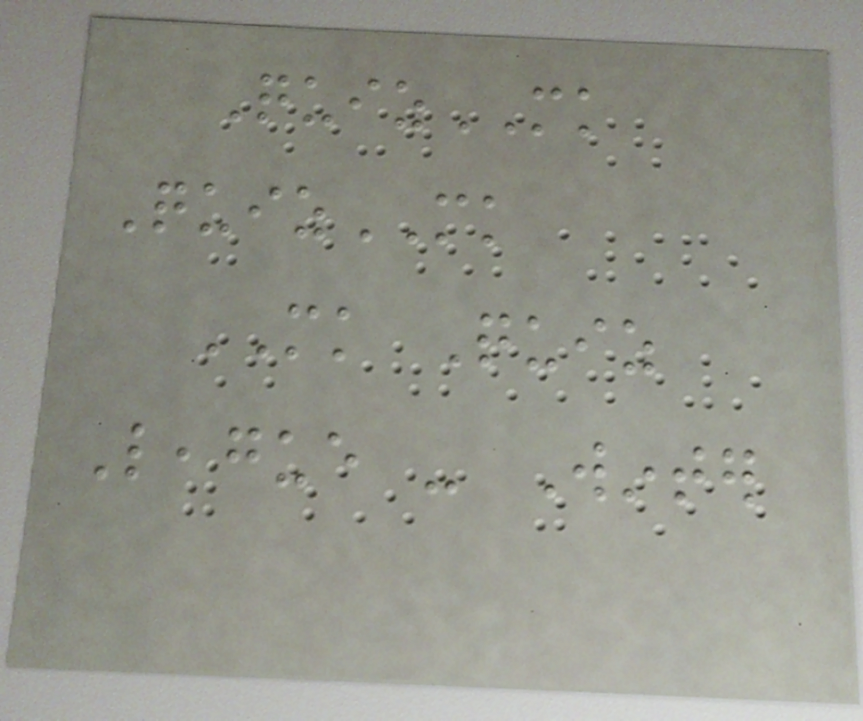QuizMK
QuizMK
MK Quiz
League - Winter
